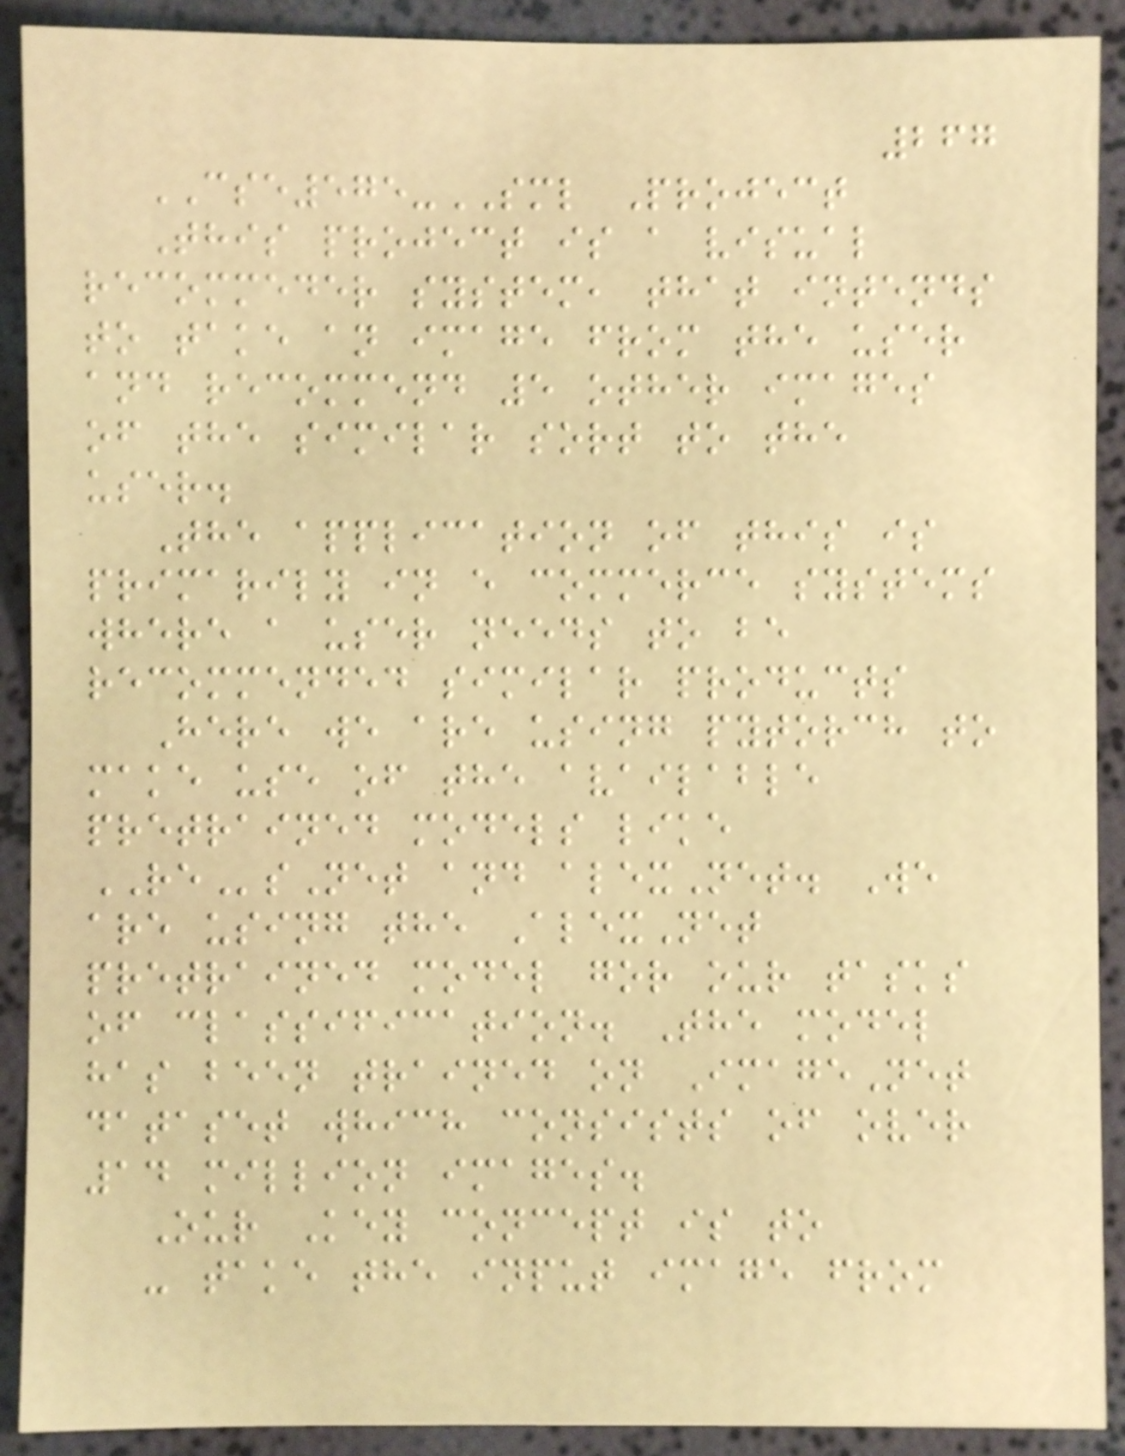267
CSE575-SML Project
This project is a visual
recommeder system, that intends
to take an image from the user
and recommend 5 other images
of the similar sort to the
user.
The application of this is
primarily in e commerce systems
where a user needs to be
recommended similar products
Here we are using pytorch to
make use of the available
pretrained models like
REsNet and alexNet. We
are using the AlexNet
pretrained model gor our tasks
of classification. The model
has been trained on ImageNet
dataset which consists of over
14 million images.
Our Key concept is to
- take the input image from
